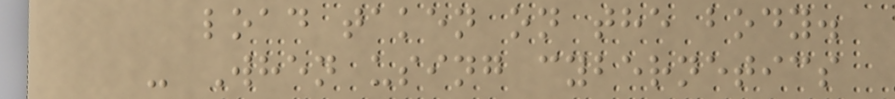load taken on the body.
- When using cybernetics
